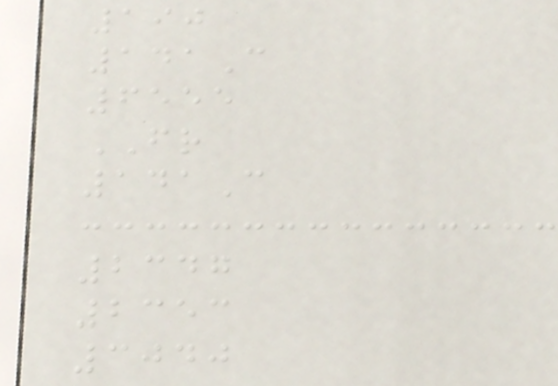190
141C
6555
FR
141C
2347
2353
3040
